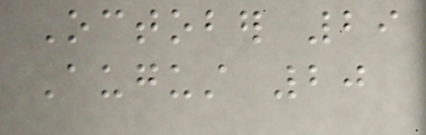October 29
August 20
